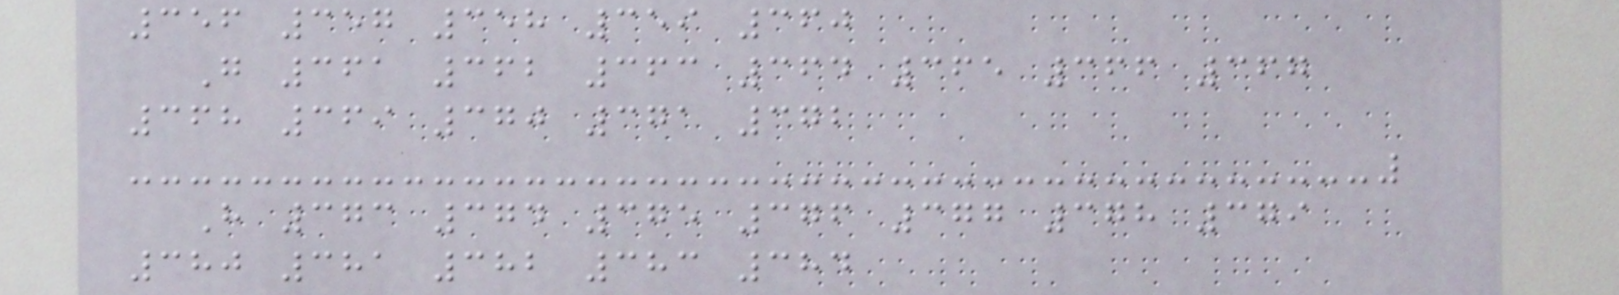356 357 358 359 360
G 361 362 363 364 365 366 367
368 369 370 371 372
H 373 374 375 376 377 378 379
380 381 382 383 384
